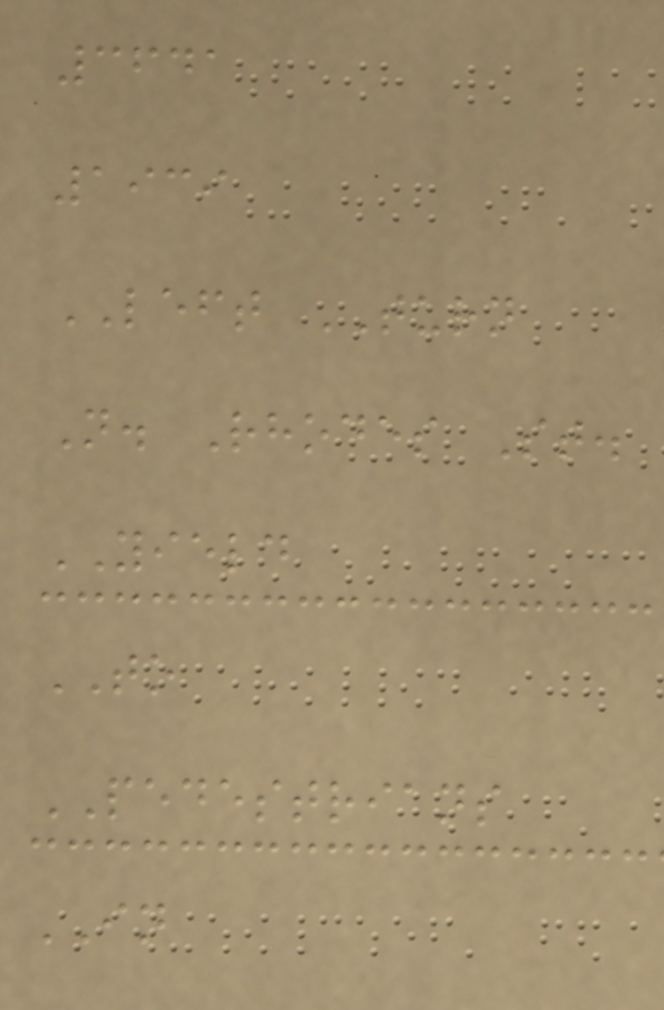3641
1939
LEFT TURN
N. Rhodes St.
YIELD
TO
PEDESTRIANS
IN
